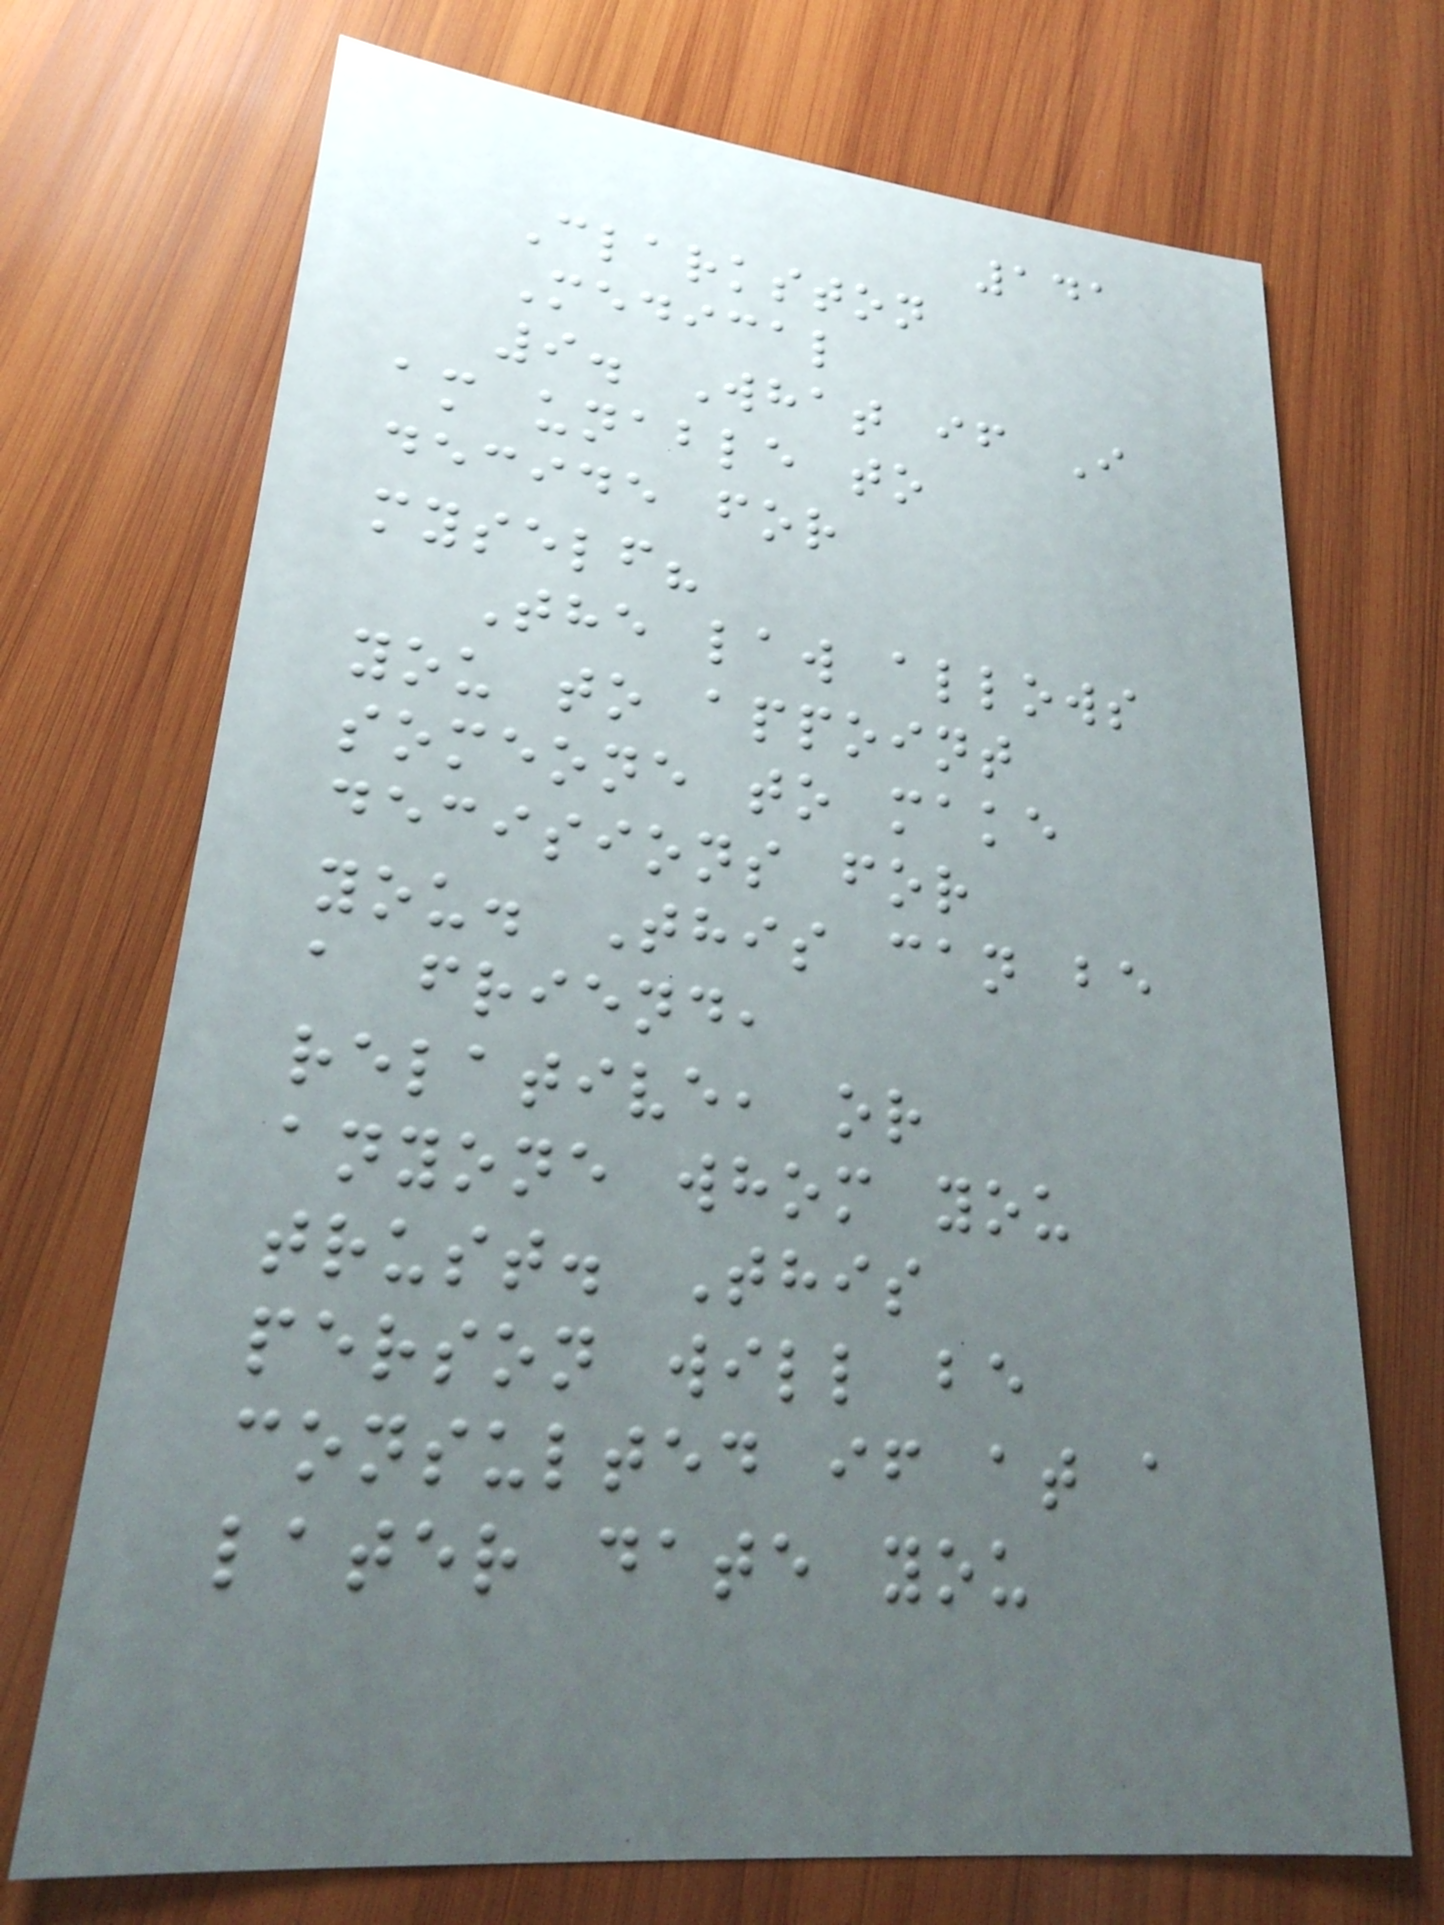141
Clarkston
Medical
9. What if I
am unable to
decide for
myself?
The law allows
you to appoint
someone to make
decisions for
you. This can be
a friend,
relative, or
anyone whom you
trust. This
person will be
consulted if at a
later date you
